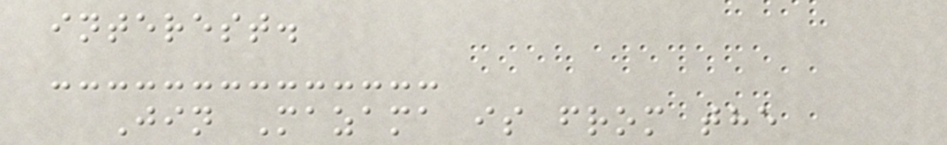interest.
Jin Mazama is from the
